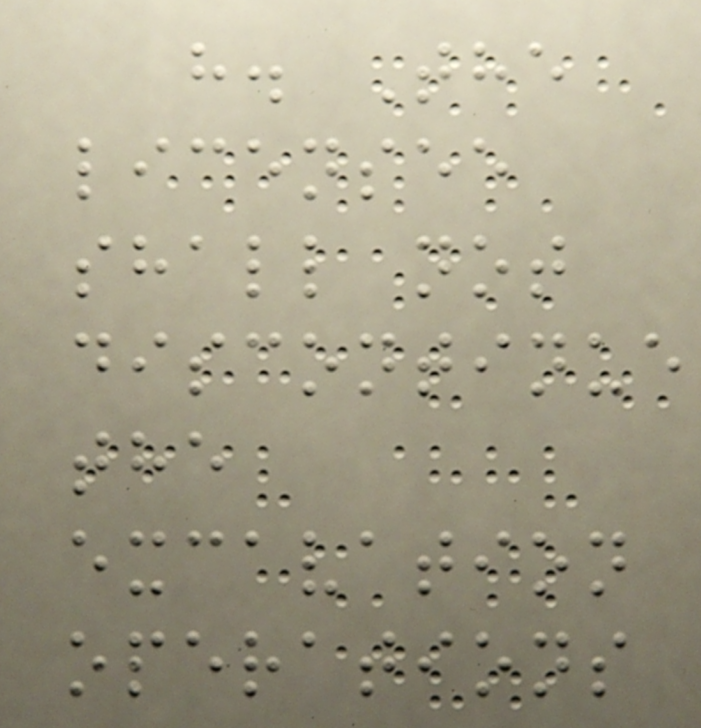h. The
licensee
shall not
discontinue
the
excavation
operations
